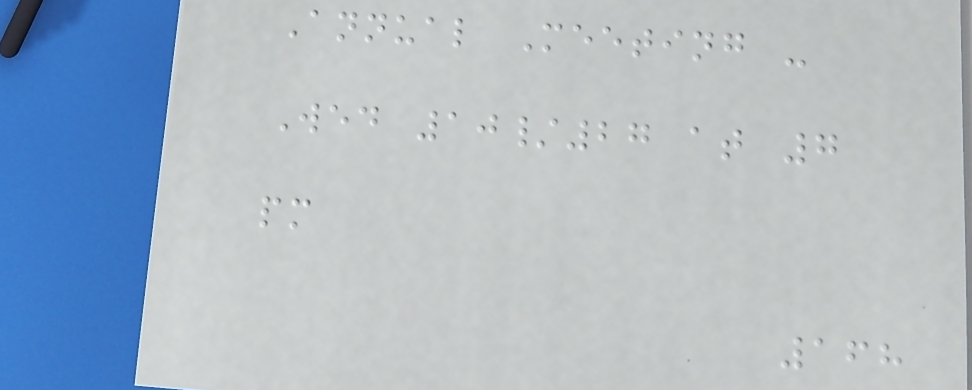Annual Meeting -
Wed 10/27 at 7
pm
168
